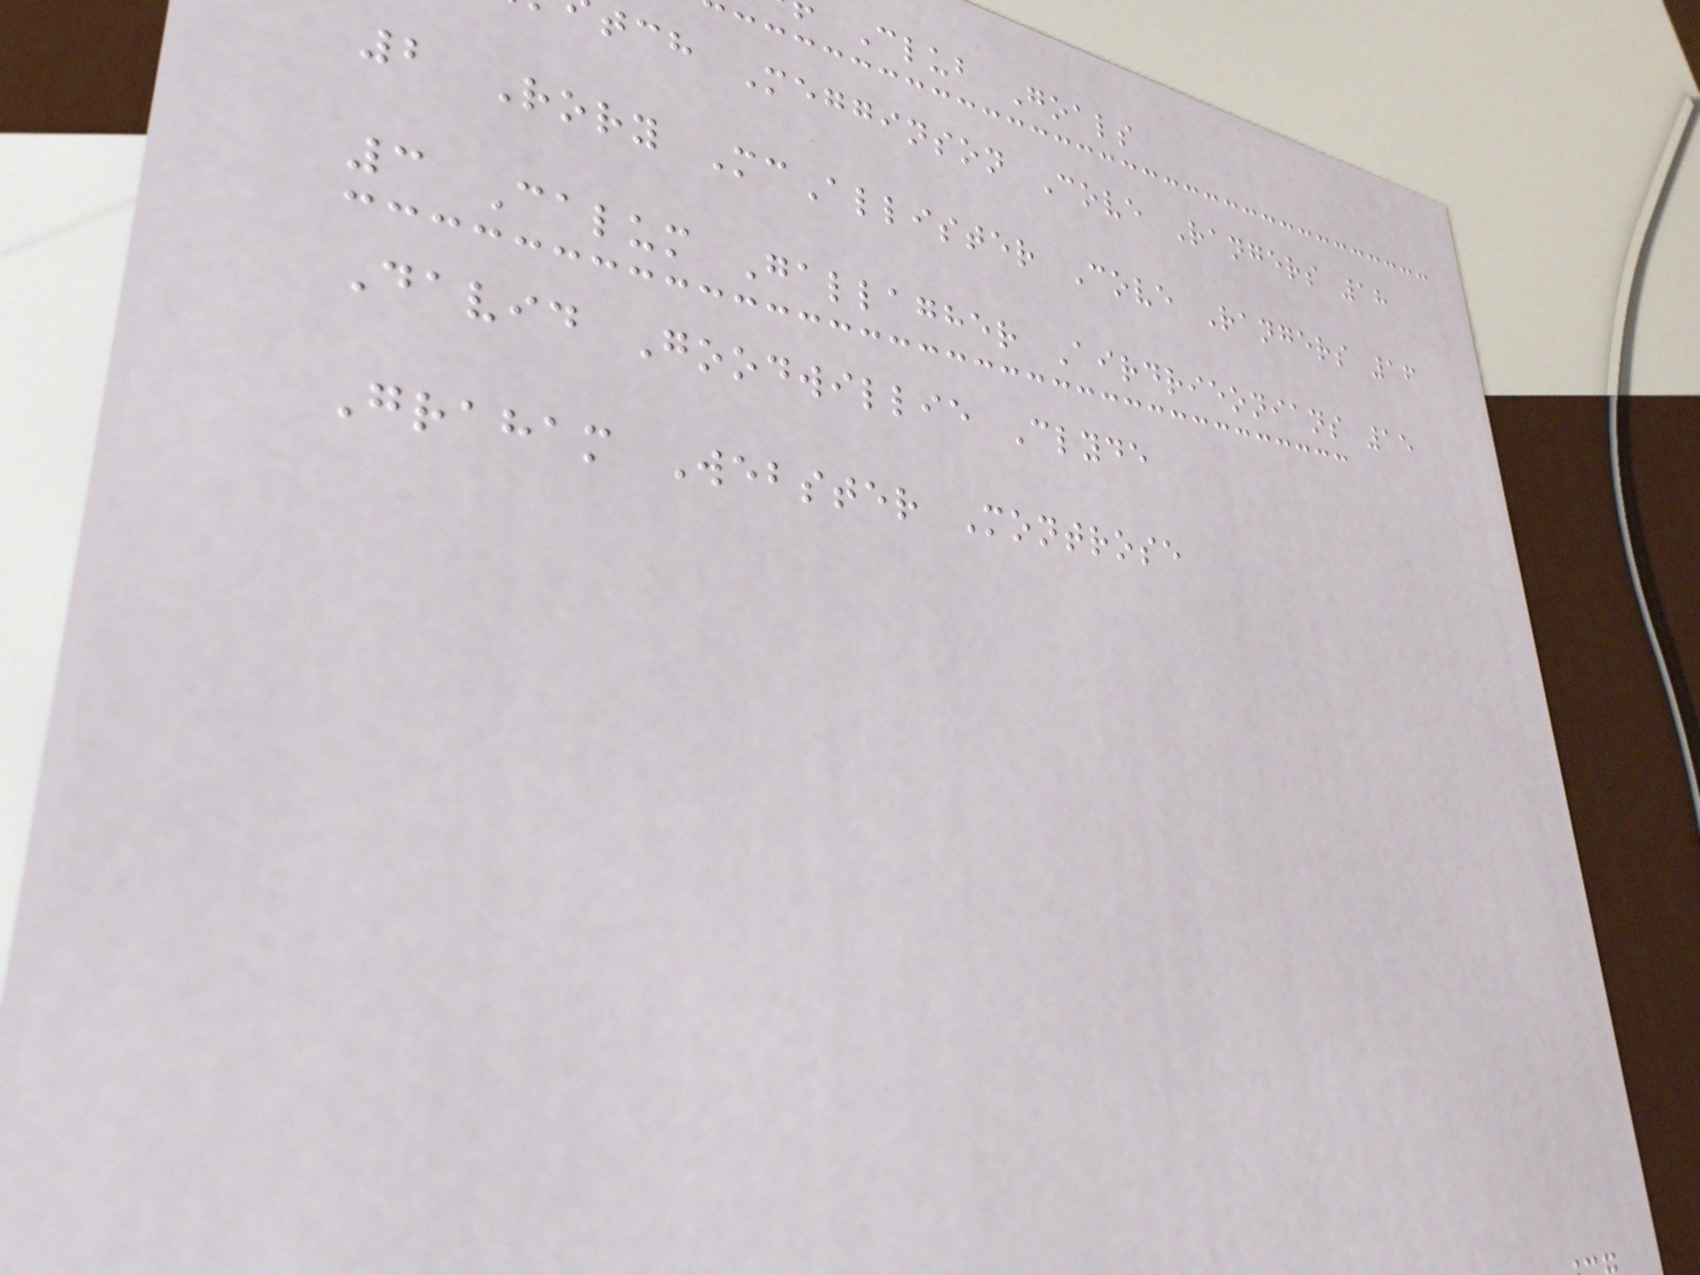Club Goals
tch Megginson Cove Rangers 18
2 Rory McAllister Cove Rangers 16
3 Calum Gallagher Airdrieonians 15
David Goodwillie Clyde
Graham Webster Montrose
